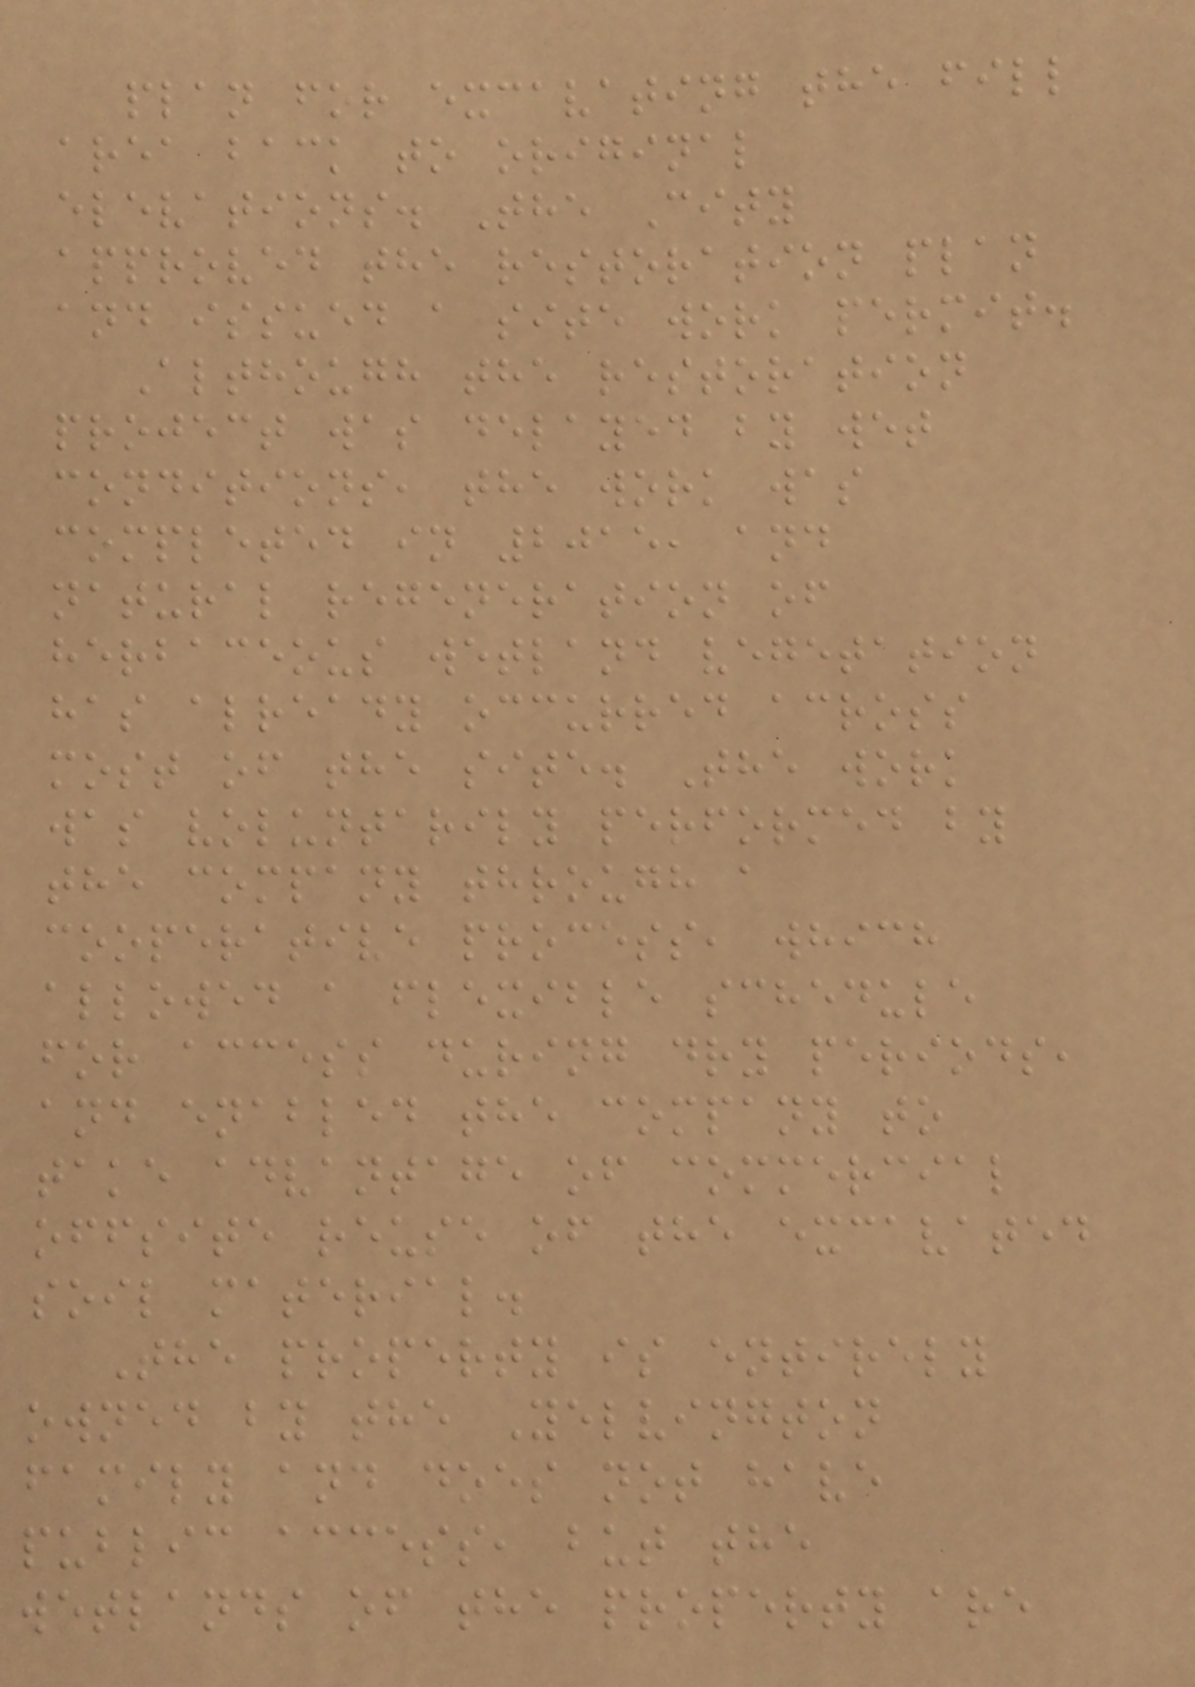plan for excavating the fill
area back to original
elevations. The City
approved the restoration plan
and issued a site work permit.
Although the restoration
project was delayed by wet
conditions, the work was
completed in 2015, and
natural regeneration of
herbaceous wetland vegetation
has already occurred across
most of the site. The work
was voluntarily performed by
the company through a
cooperative process, which
allowed a flexible schedule
for access during dry periods,
and enabled the company to
take advantage of commercial
offsite reuse of the excavated
soil material.
The property is entirely
owned by the Yelvington
family and does not have
public access, but the
wetlands of the property are
